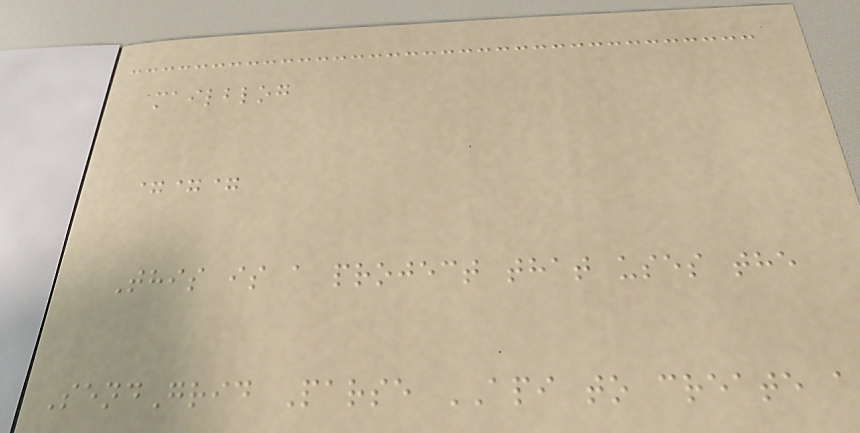mailblog
===
This is a project that uses the
SendGrid Parse API to create a
